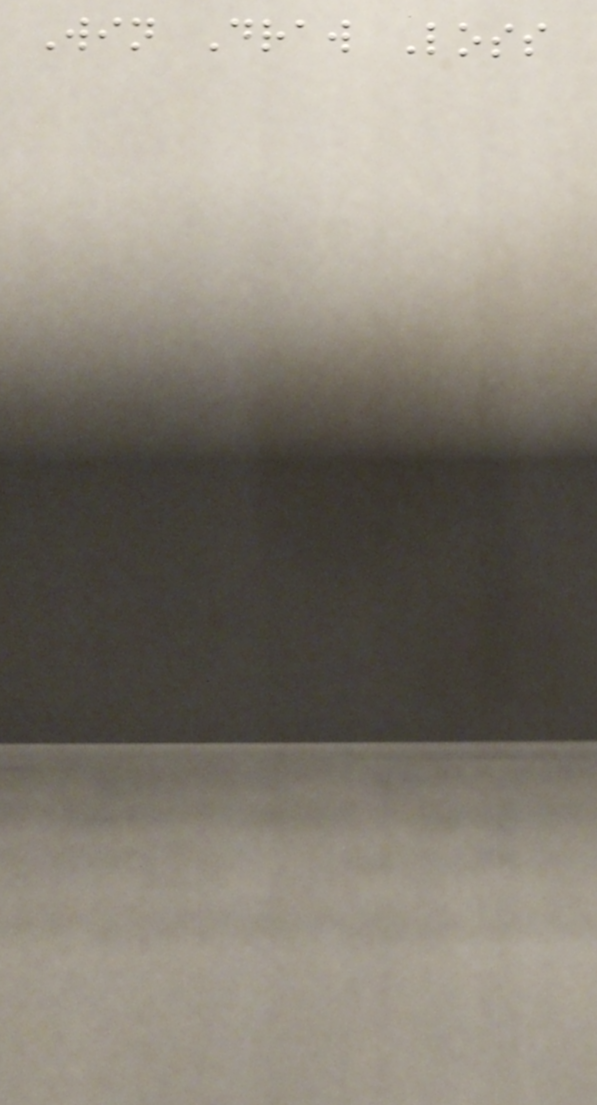Win Draw Loss
